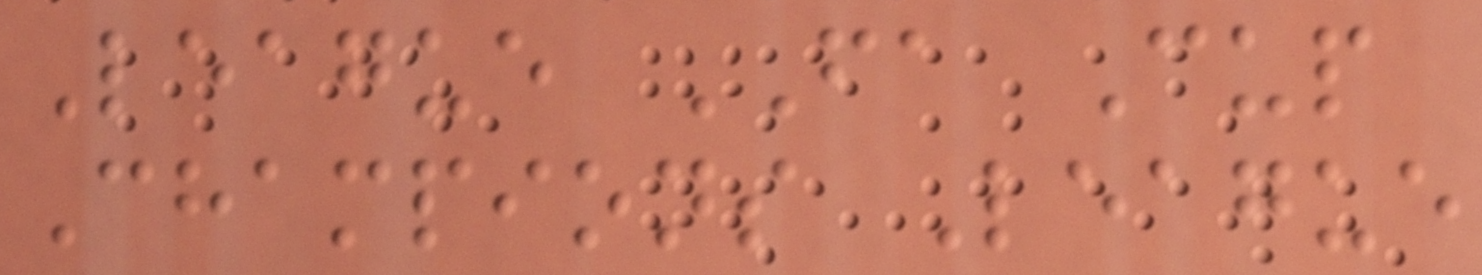League FA Cup
Champions League
